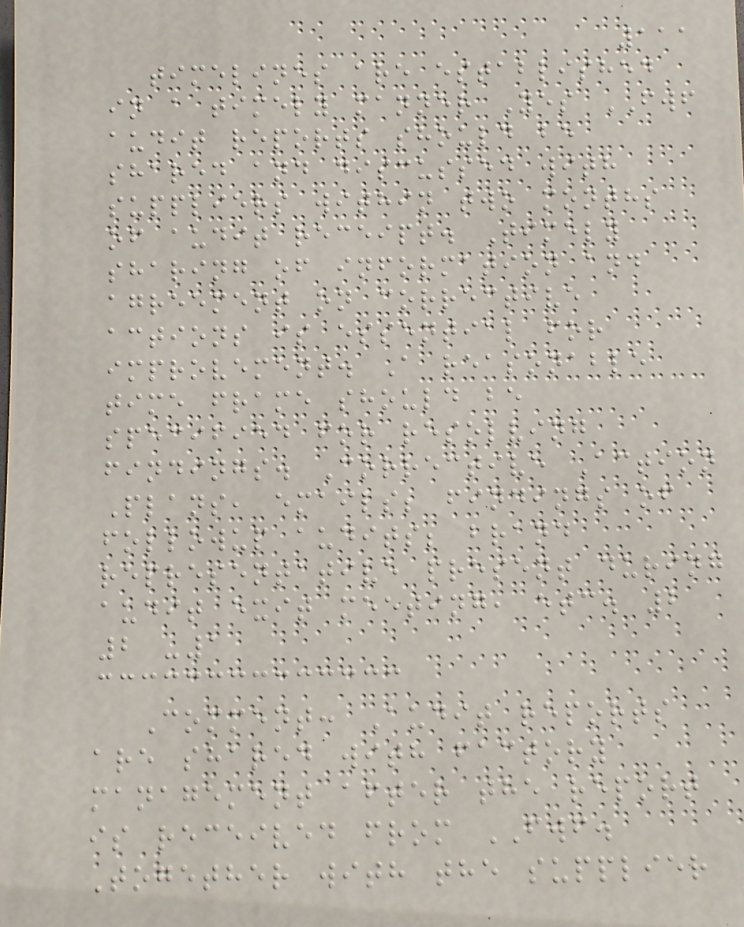111
timelines are established
in a timely manner Yes FWF
audit reports should be
shared and discussed with
suppliers within two months
of audit receipt. Timely
sharing of information and
agreement on corrective
actions is essential for
improvement. A reasonable
time frame should be
specified for resolving
findings. Corrective Action
Plans, emails; findings of
followup audits; brand
representative present during
audit exit meeting, etc. 2
2 -1
Comment: Audit reports
are shared with factory
management after the report
is received from FWF.
Together with the supplier
